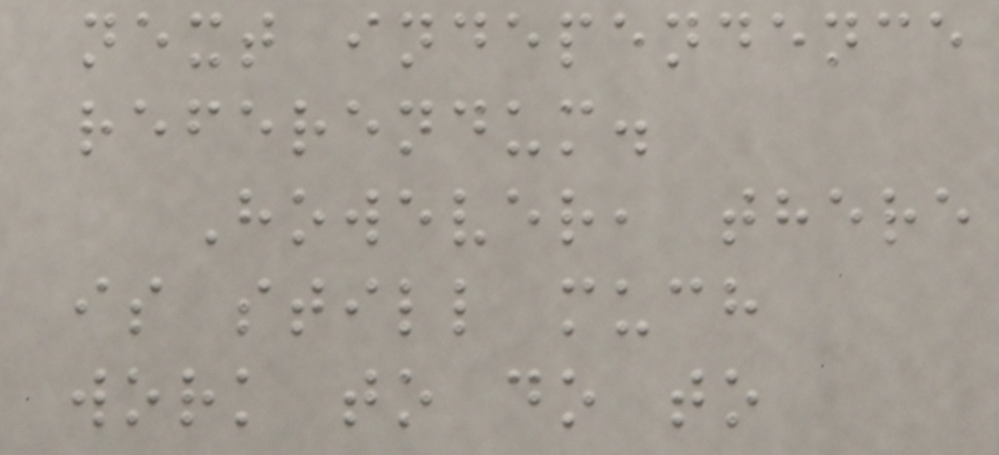next independence
referendum.
However, there
is still much
work to do to
